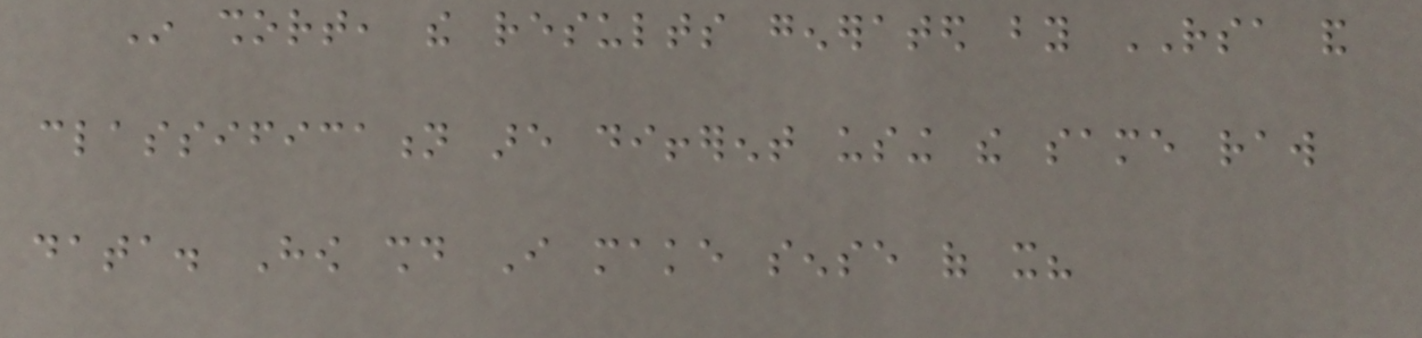In short, the results generated by RSA and
classification are different using the same raw
data. How should I make sense of it?
